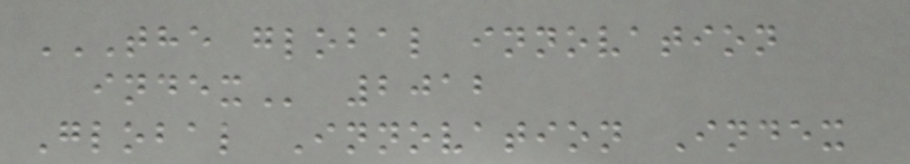THE GLOBAL INNOVATION
INDEX 2012
Global Innovation Index
